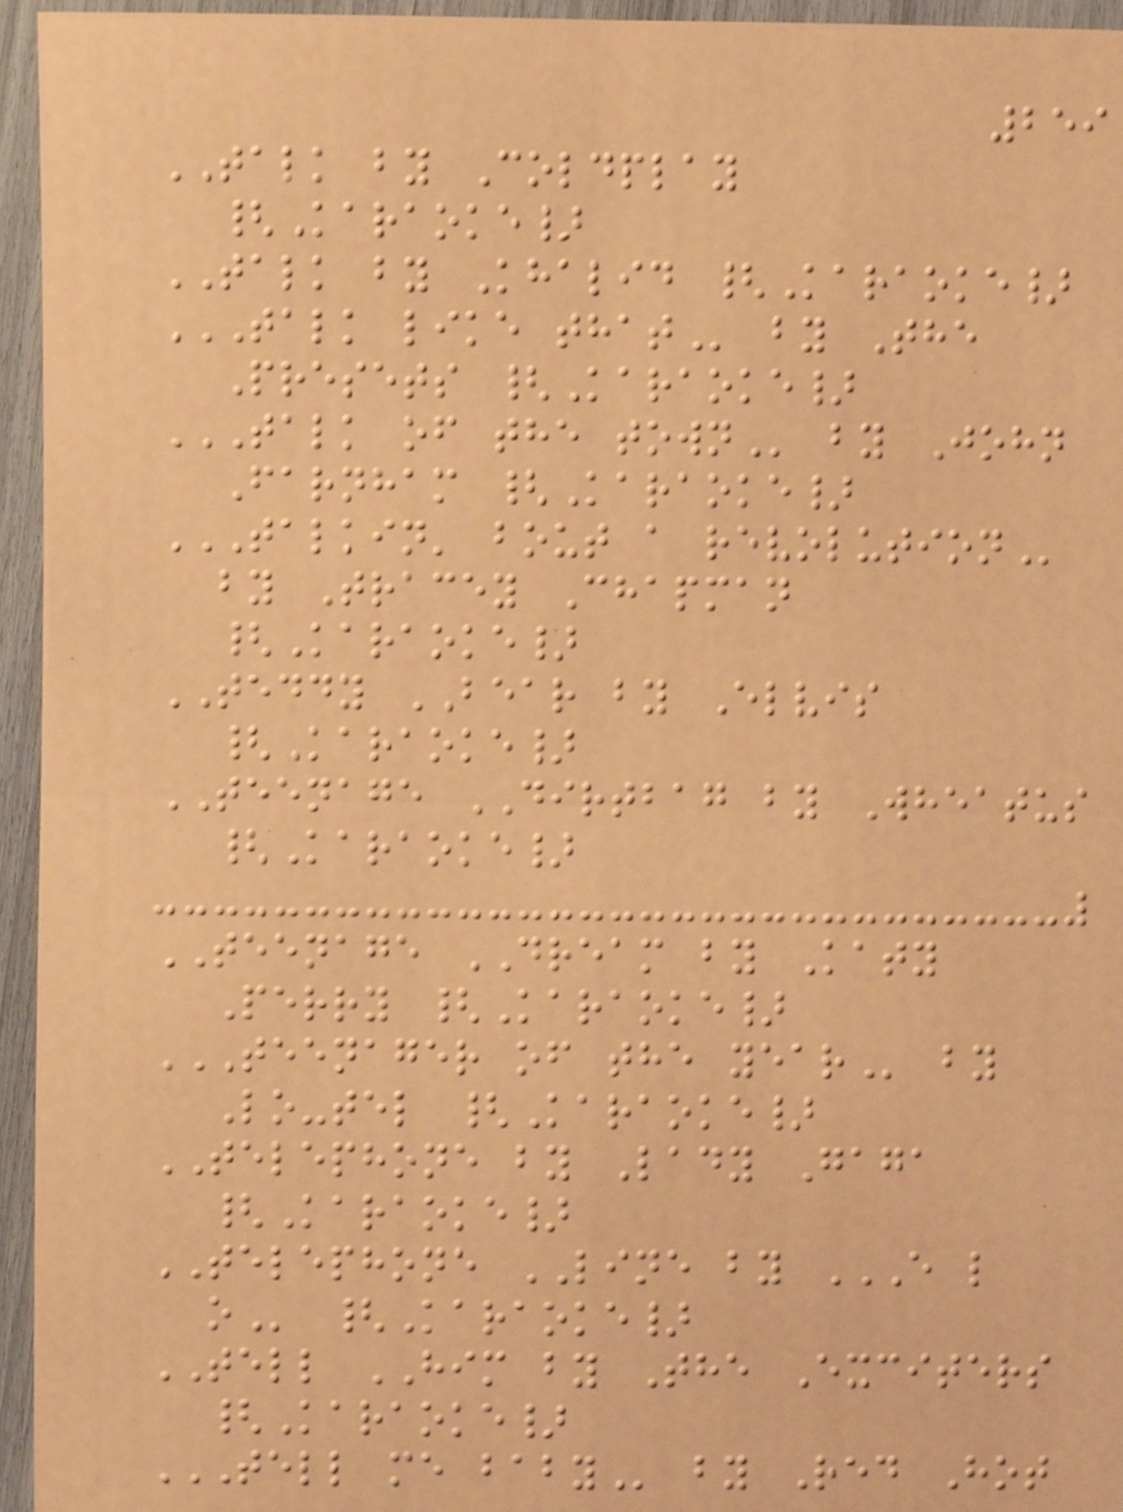259
TALK by Coldplay
{Karaoke}
TALK by Khalid {Karaoke}
TALK LIKE THAT by The
Presets {Karaoke}
TALK OF THE TOWN by John
Farnham {Karaoke}
TALKIN' BOUT A REVOLUTION
by Tracey Chapman
{Karaoke}
TEDDY BEAR by Elvis
{Karaoke}
TEENAGE DIRTBAG by Wheatus
{Karaoke}
TEENAGE DREAM by Katy
Perry {Karaoke}
TEENAGER OF THE YEAR by
Lo-tel {Karaoke}
TELEPHONE by Lady Gaga
{Karaoke}
TELEPHONE LINE by E L
O {Karaoke}
TELL HIM by The Exciters
{Karaoke}
TELL ME BABY by Red Hot
